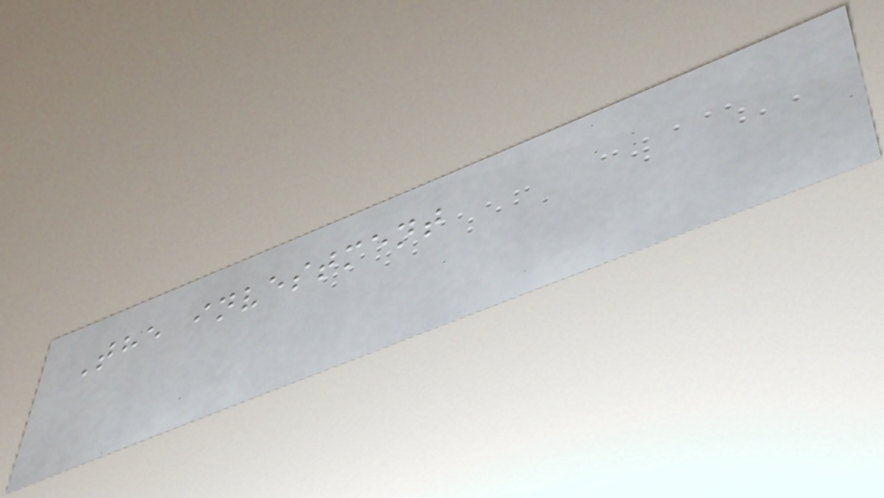The investment
